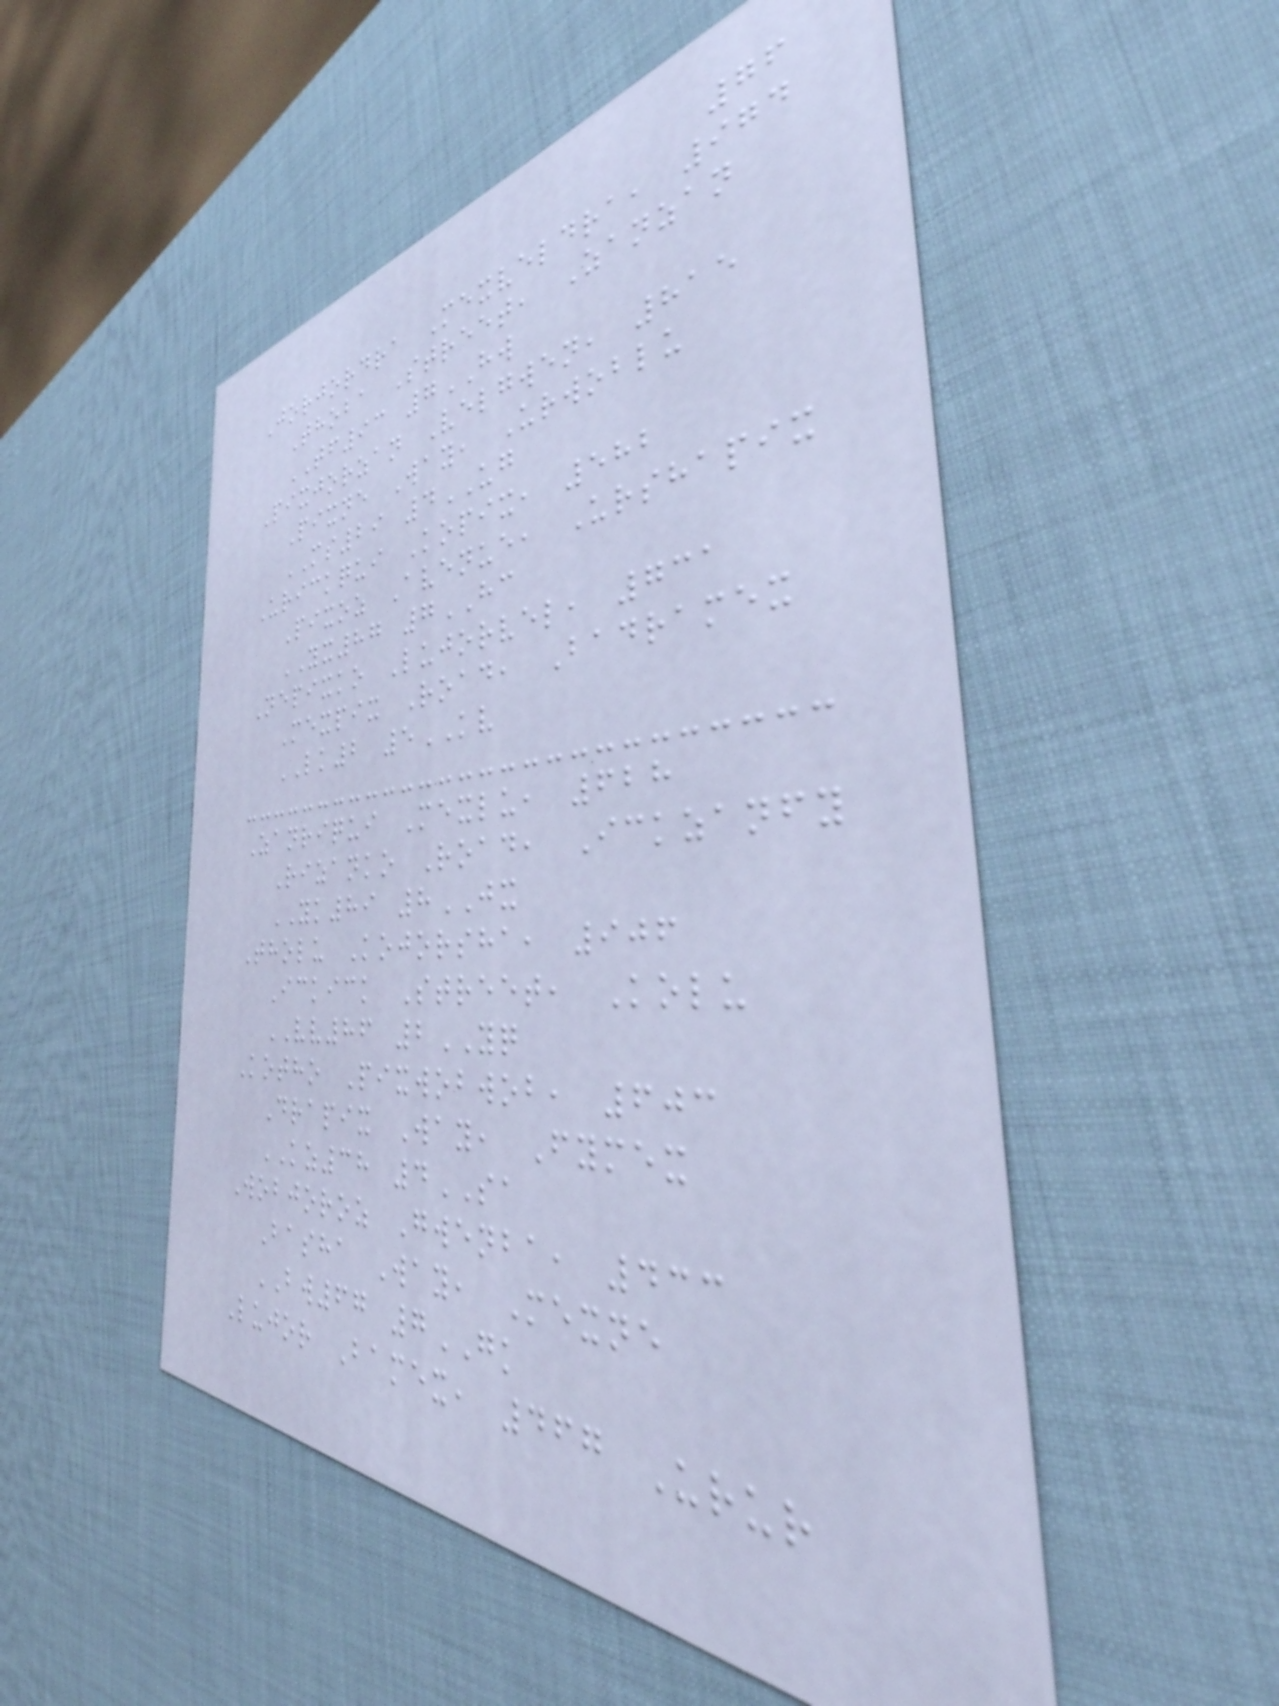76
Jorjordra Mexveldra, 974
Thoba Street, Zanzan
TF93 7HW
Pixjorzan Velgwen, 815
Pixne Way, Urwoblu
MS29 4UG
Urickqui Kopix, 582
Pixoz Avenue, Urshapix
YX87 7HC
Nepixko Lujorvel, 731
Mexpix Road, Badramex
LK2 5KV
Zanriqui Mexlu, 628
Rizanko Road, Ickzanfy
YK89 8JX
Tholu Kojorsha, 906
Ickick Street, Kolu
VV86 2YQ
Kotho Pixwobwob, 603
Drapix Way, Fymex
KZ38 4SA
Wobjoroz Gwenba, 433
Basha Way, Mexne
BW67 7GK
Lujor Bamex, 467 Urur
